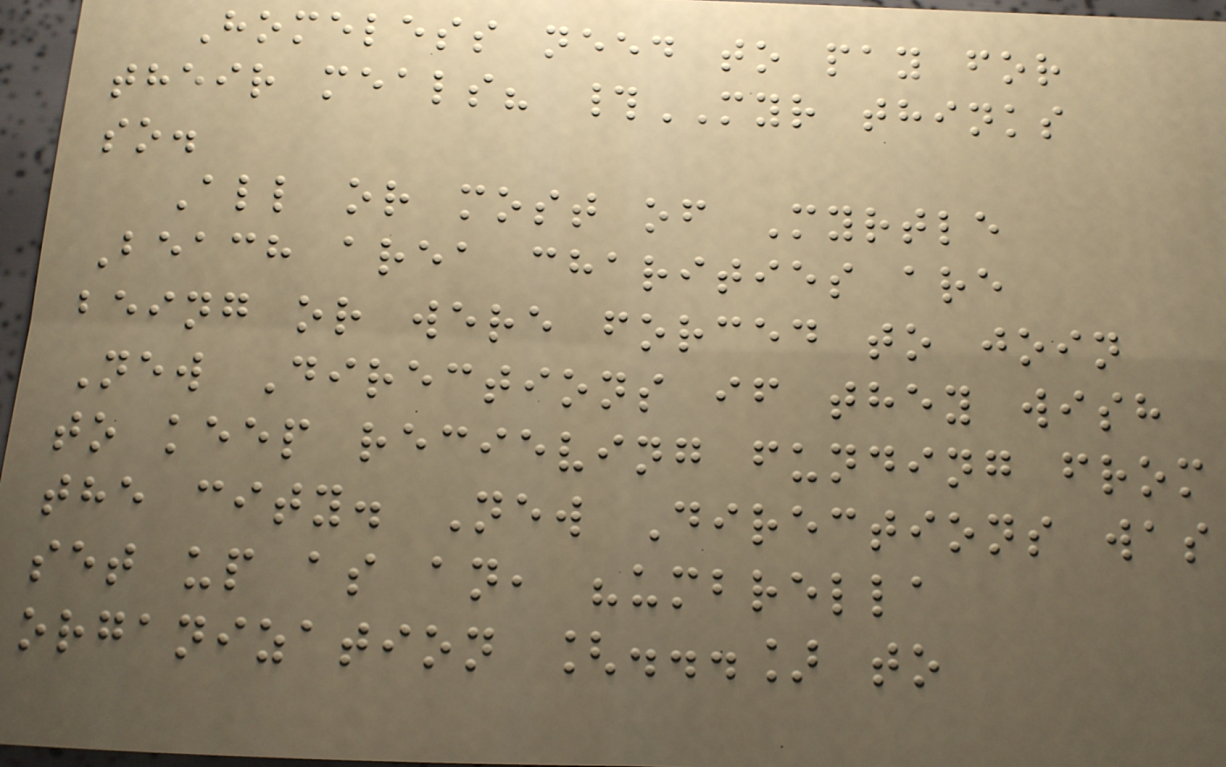Homeless need to pay for
their meals? #MYR thinks
so.
All or most of Myrtle
Beach area charities are
being or were forced to join
New Directions if they wish
to keep recieving funding from
the city. New Directions was
set up as an, "umbrella
organization [...] to
